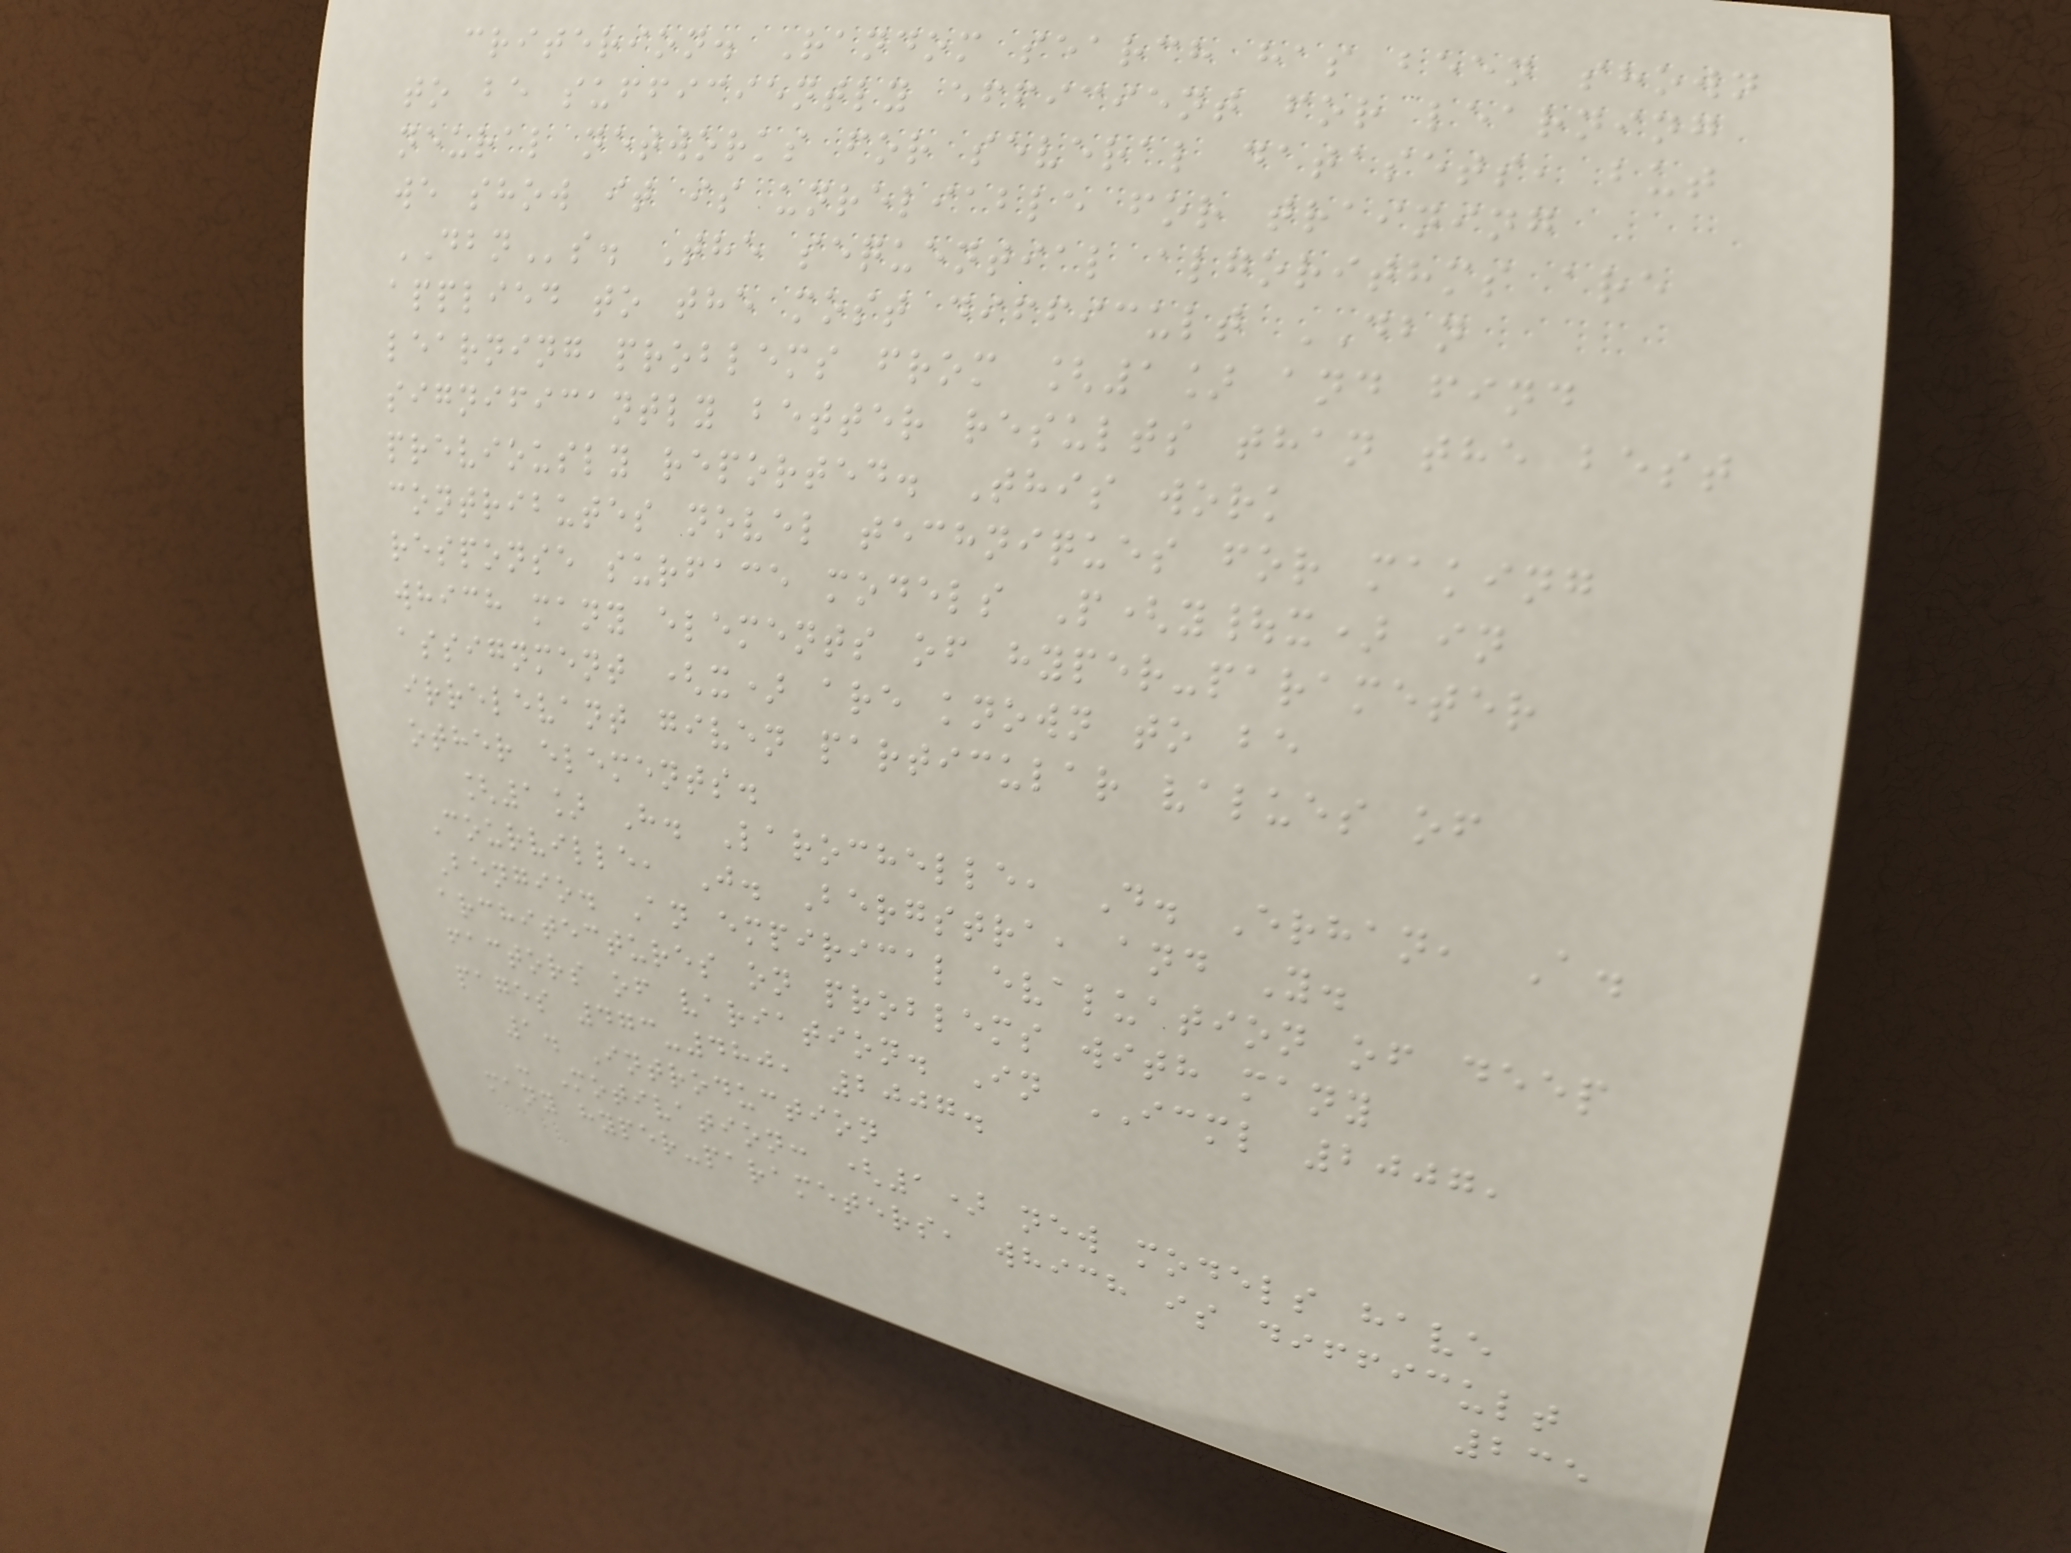criterion. Random search has been shown
to be sufficiently efficient for learning
neural networks for several datasets, but
we show it is unreliable for training
DBNs. The sequential algorithms are
applied to the most difficult DBN
learning problems from [1] and find
significantly better results than the best
previously reported. This work
contributes novel techniques for making
response surface models P(y|x) in
which many elements of hyper-parameter
assignment (x) are known to be
irrelevant given particular values of
other elements.
[1] H. Larochelle, D. Erhan, A.
Courville, J. Bergstra, and Y.
Bengio. An empirical evaluation of deep
architectures on problems with many
factors of variation. In ICML 2007,
pages 473-480, 2007.
1. Introduction
- Motivation: (1) new models have
many hyper-parameters, which is difficult
235
